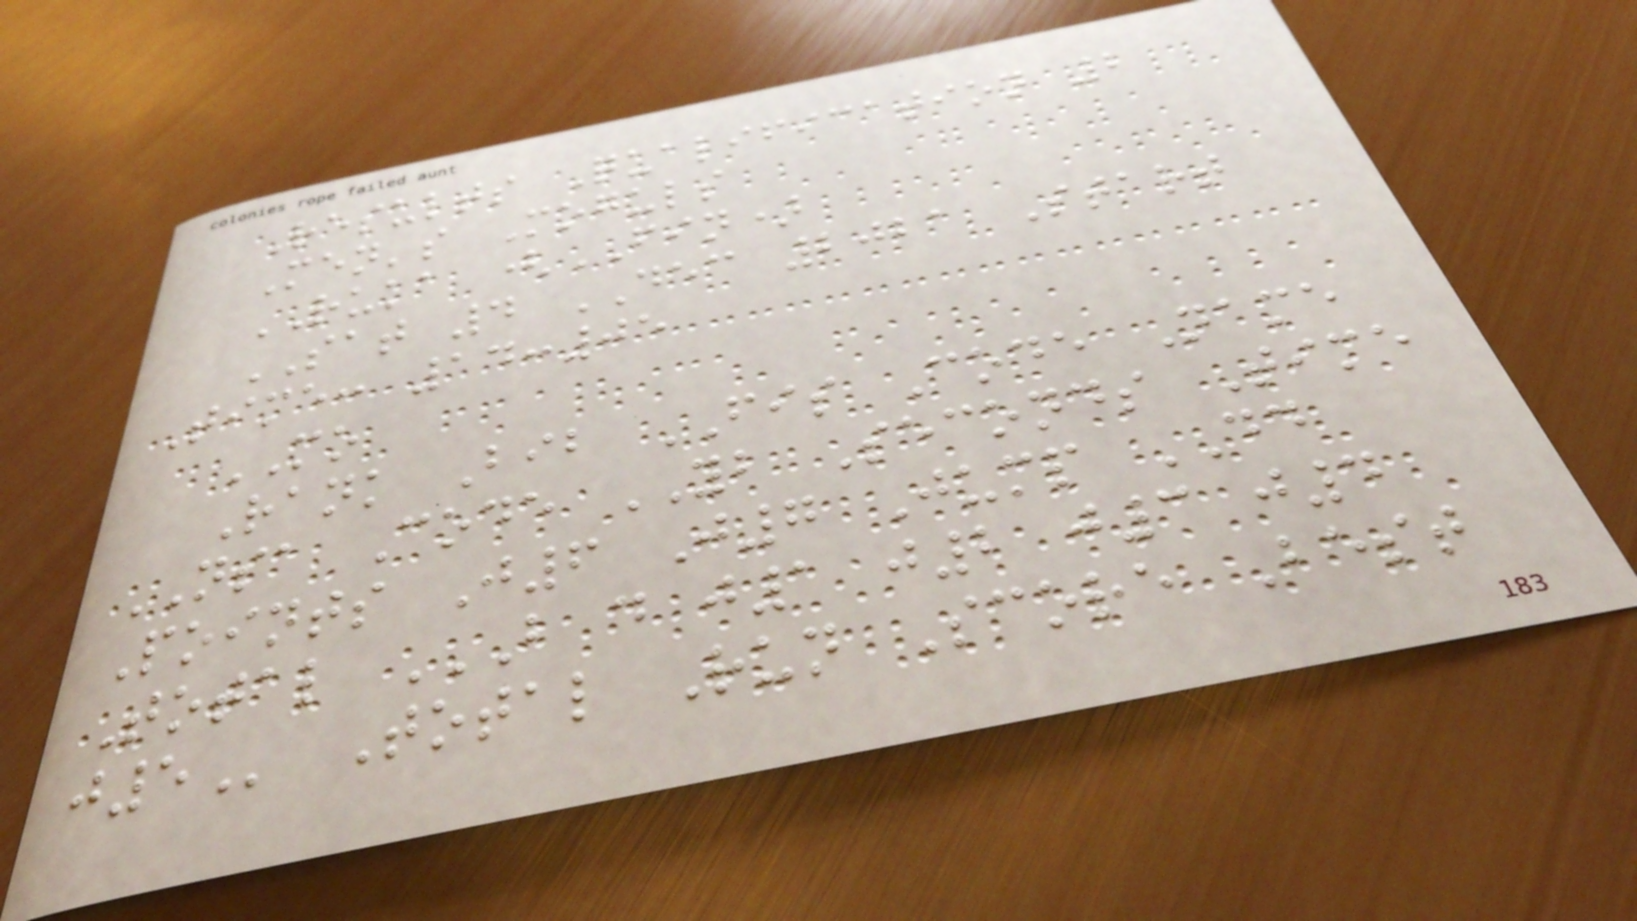Results Qualification 2
Men's Moguls
RUKA (FIN)
SAT 4 DEC 2021 Start
Time: 14:05
MO
Rank Bib FIS Code Name
NSA Code YB Seconds Time
Points J6 J7 Jump DD
Total B D J1 J2 J3 J4
J5 Total Run Score Best
